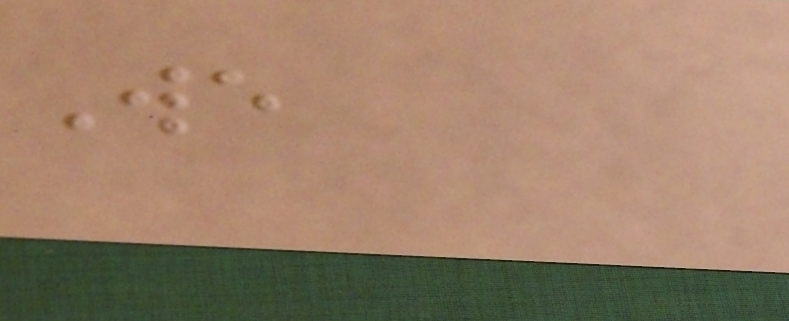We
